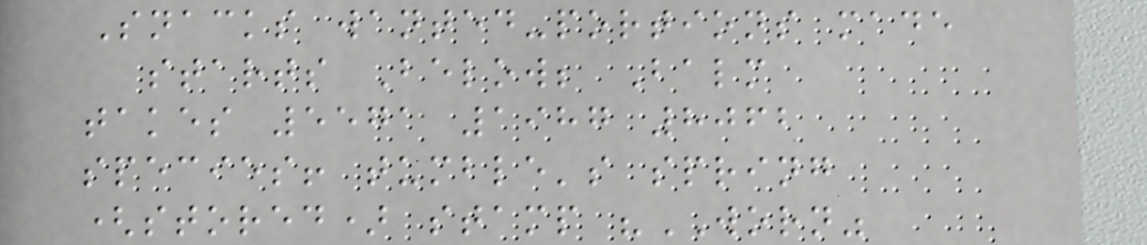Snacks wanted-portions made
starts Below; Balm
takes 5571 1987 8062
species! tumble's spring
(stored) stamp "WORN"
